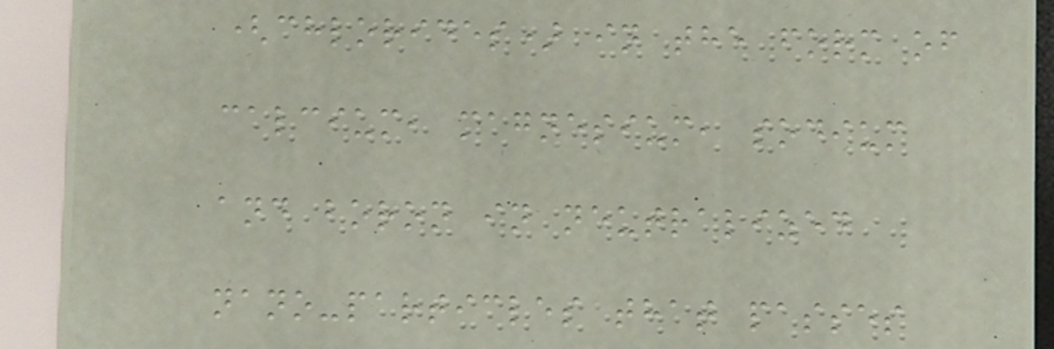(chlorides) in the form of
calcium, magnesium, sodium
and boron in neutralized
nano-particles that passes
